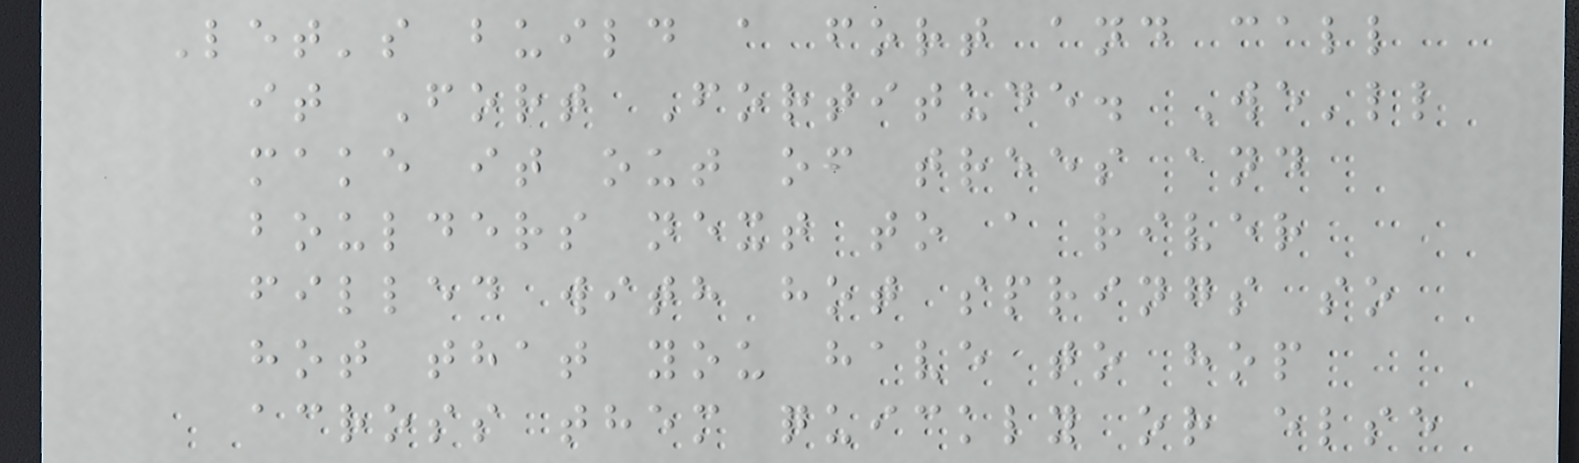Let's build a fort and call
it Fort Fortitude. We'll
make it out of trees and
boulders next to a river
filled with hot springs so
hot that you have to hop
across them quickly or else
